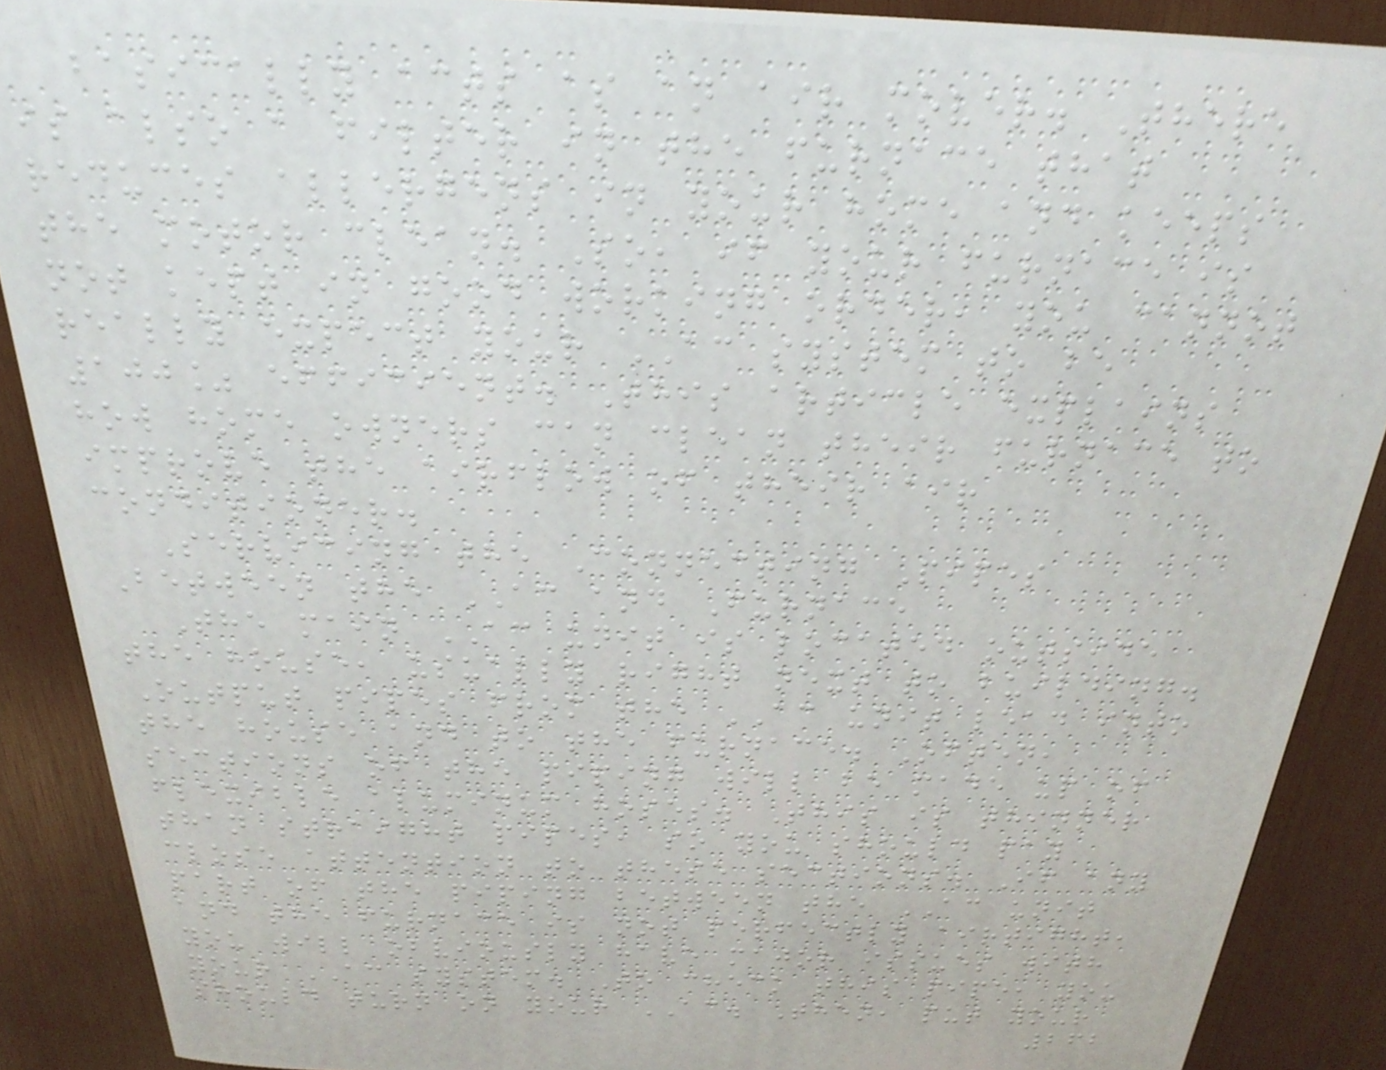basically acts as an air mover. There
is also a filter in the furnace that
reduces allergens in your home and keeps
the motor clean. So, if your furnace is
not kept in good working order, you cannot
really expect your AC system to be
100% efficient. This article explains
how home owners can clean their furnace to
improve the airflow of their air
conditioner.
Servicing the Connecting Pipes
Between the AC and Furnace
The main AC unit is located outside
the house, usually right next to building.
Output pipes from the AC unit lead into
the house and to the furnace. Often,
sections of the piping will be made up of
flexible aluminum hoses. This is thinner
than straight pipes, so you should pay
close attention to these sections. If any
part of the piping between the AC unit
and the furnace is not perfectly airtight,
you will obviously have major issues with
your AC system. To check this pipe, you
should turn on your AC. Then, put your
262
